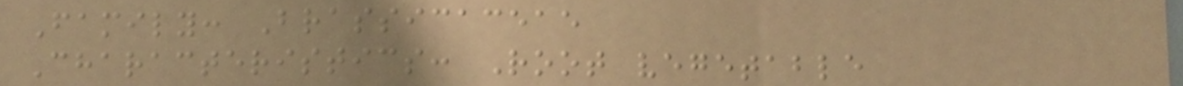Family: Brassicaceae
Characteristics: Root vegetable
